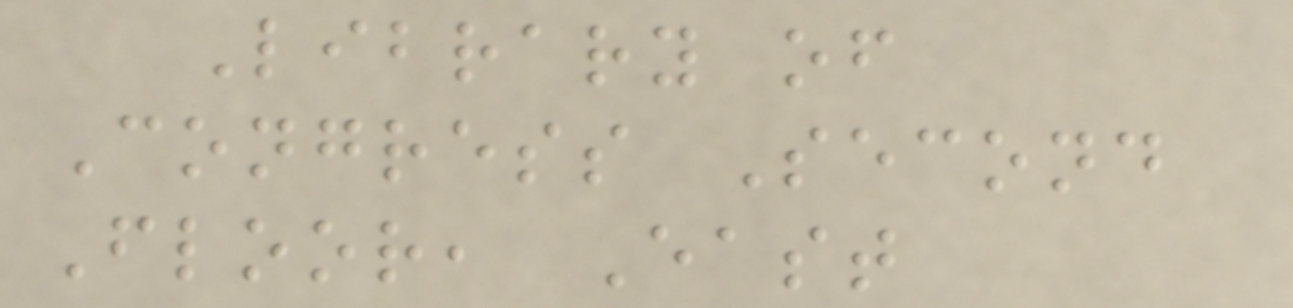Library of
Congress Second
Floor, East
